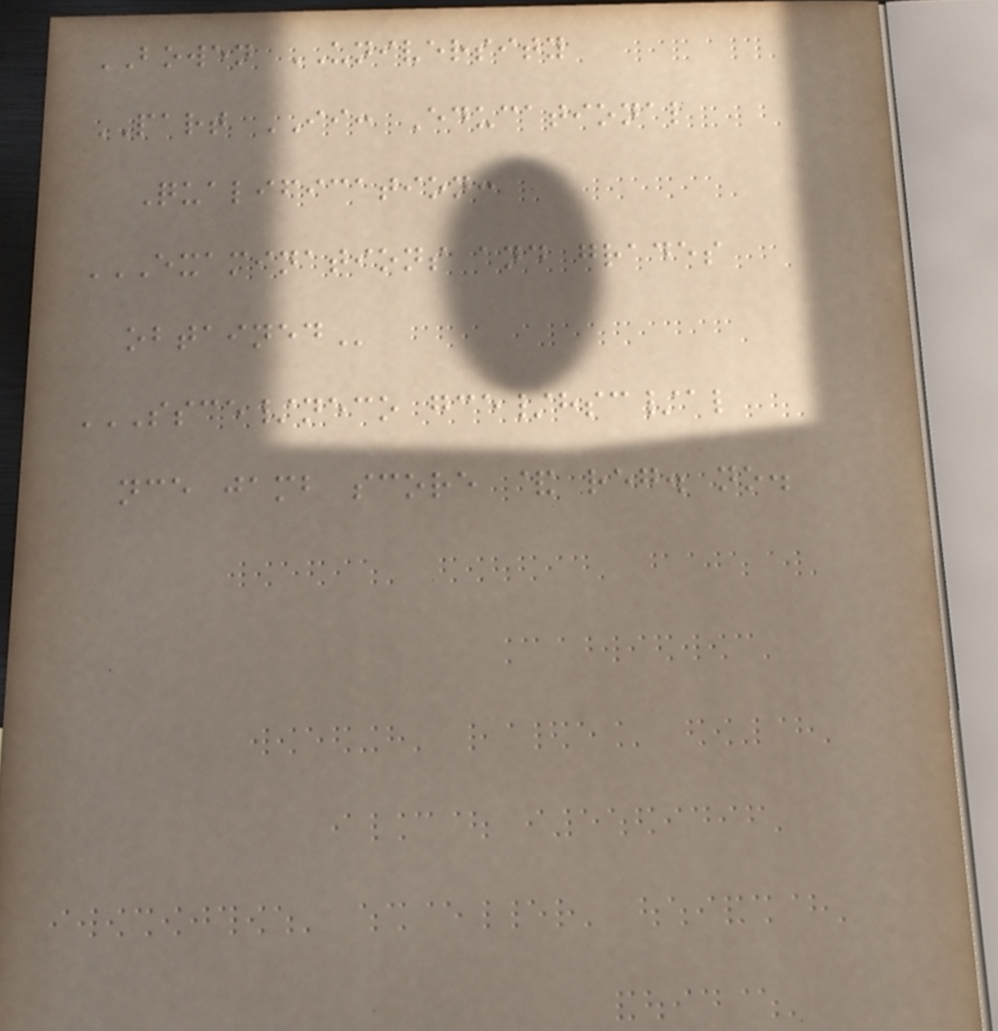BOWEN UNIVERSITY
PART II: Educational
Qualification:
EXAMINATIONS AND GRADES
OBTAINED
SSCE/NECO GCE/HSC/AL
NCE JAMB SCORE & REG. NO.
